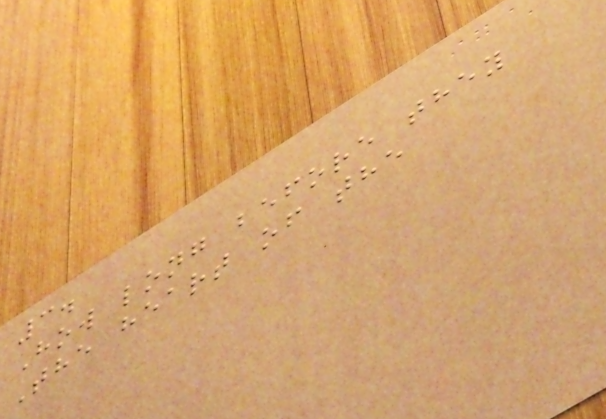3.
How long before they
The heart of the
